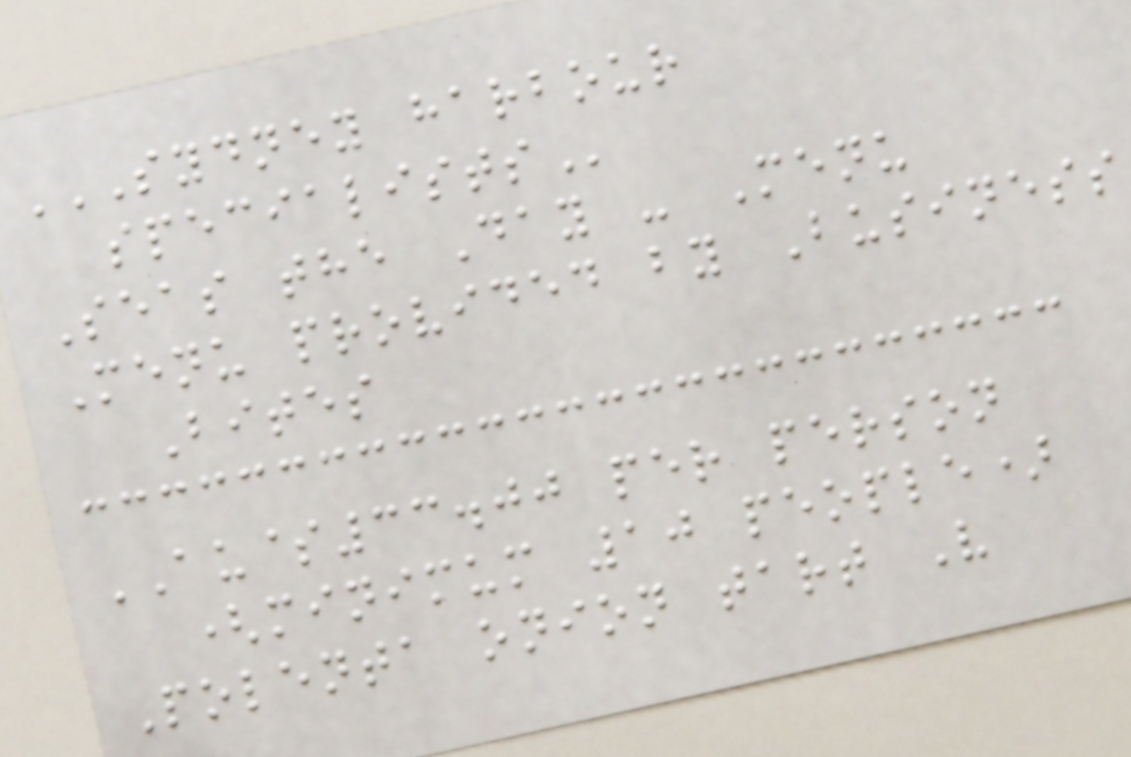SYDNEY HARBOUR
SPECIALISTS
Seas the Day - Menu
Menu provided by Business
Bites
AU$33.00 per person
(minimum 10 people)
Polenta onion tart V
